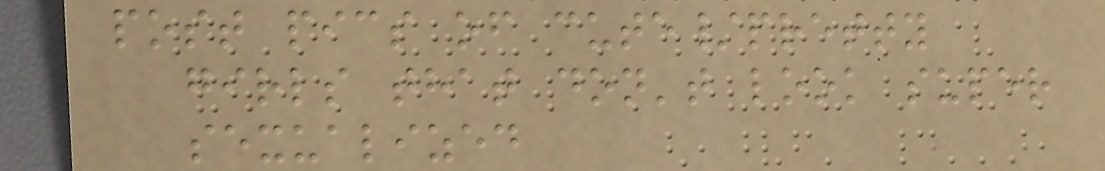post pics of cute/pretty
girls that don't look super
sexualized
